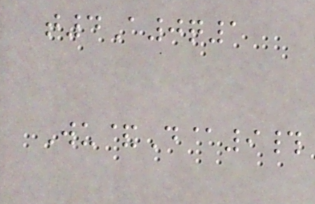t4A0q1
Wu&D@9#
